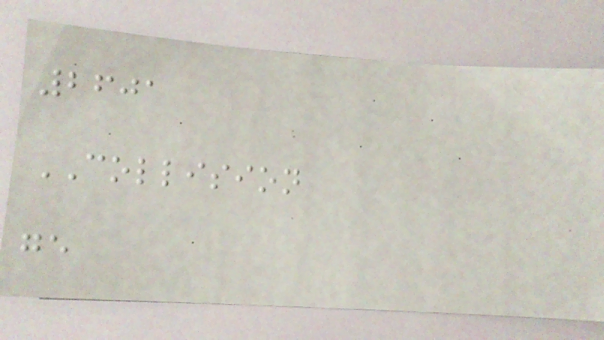2601
COLLISION
ge
